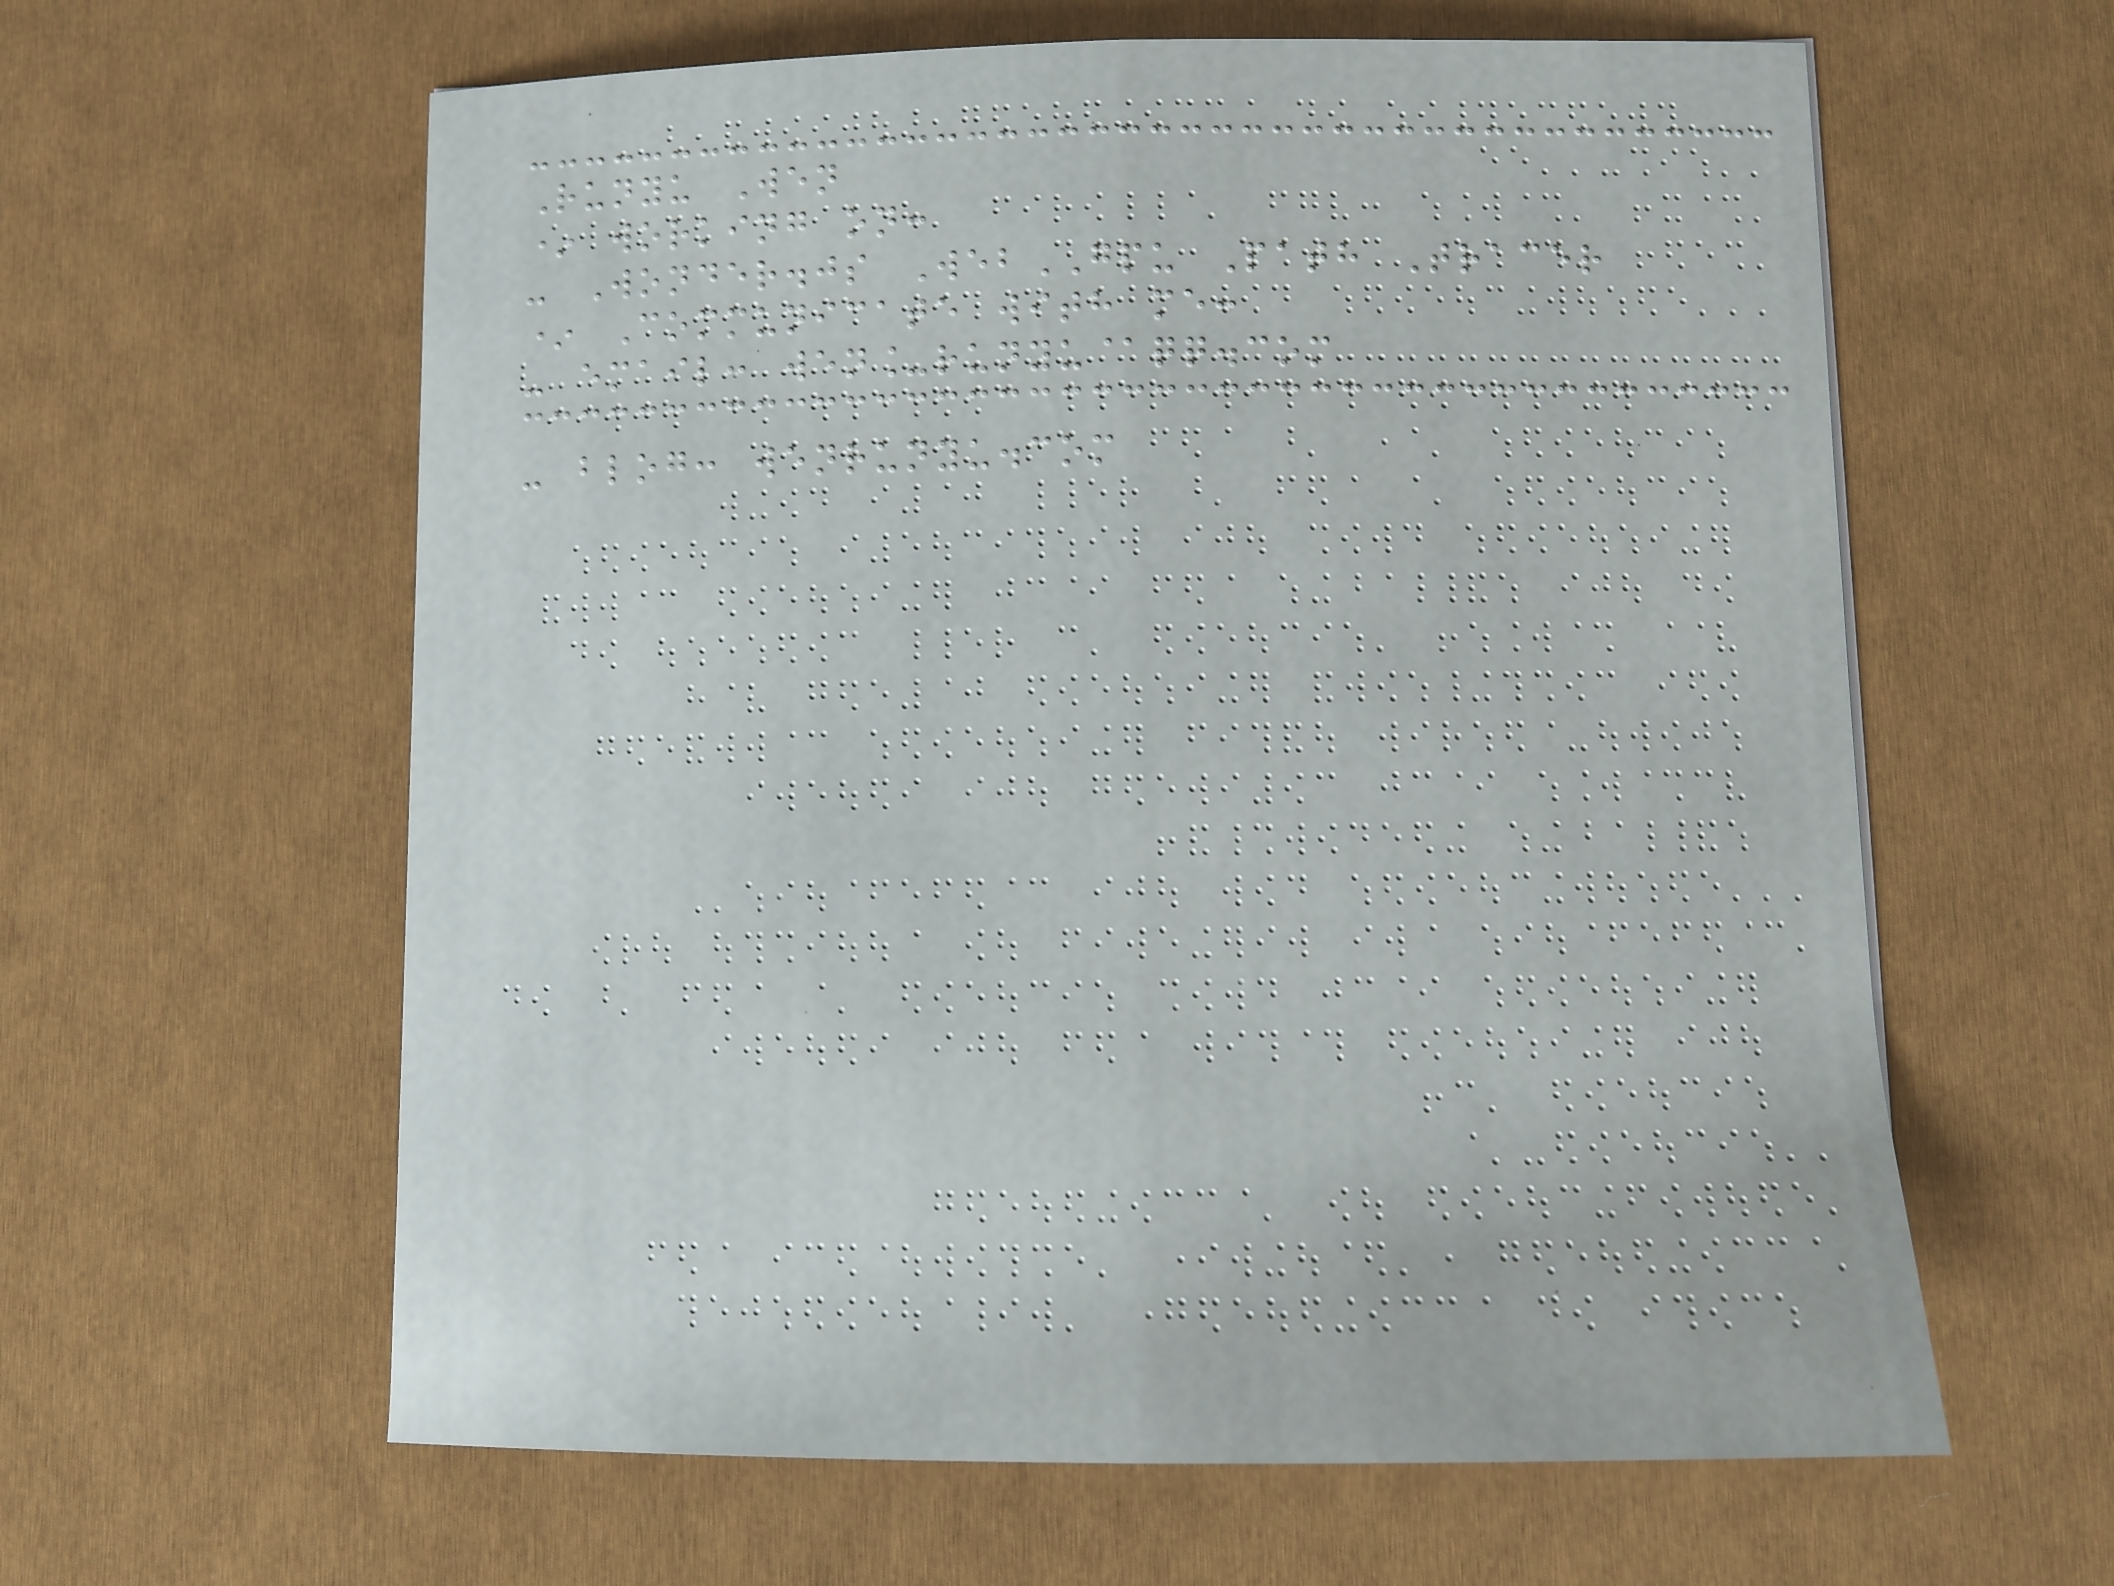Runyu Wen
* working on:
- Wonder.js WebGPU Path Tracer
* Communicate with me:
- email: wen_runyu@qq.com
- blog: wenrunyu.com
